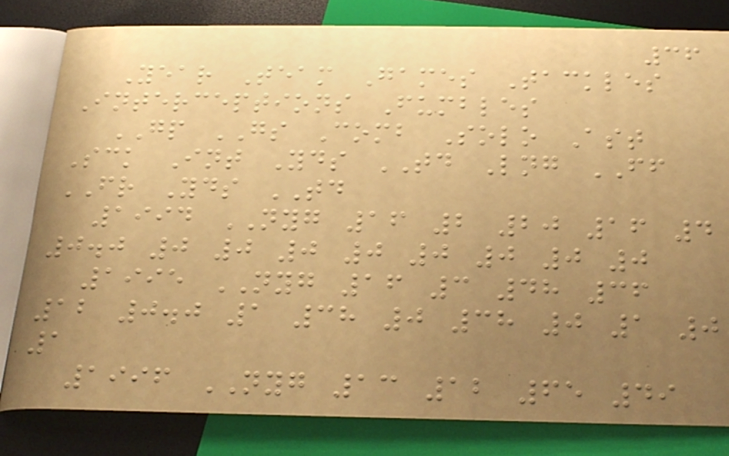36
Year Team Games Tackles
Interceptions Fumbles
GP GS Comb Solo Ast
Sck Int Yds TD Lng FF
FR Yds TD
1994 NYG 16 2 20 16 4
0.0 0 0 0 0 0 0 0 0
1995 NYG 16 3 48 36
12 0.0 1 38 0 38 0 1 0
1
1996 NYG 13 12 65 49
